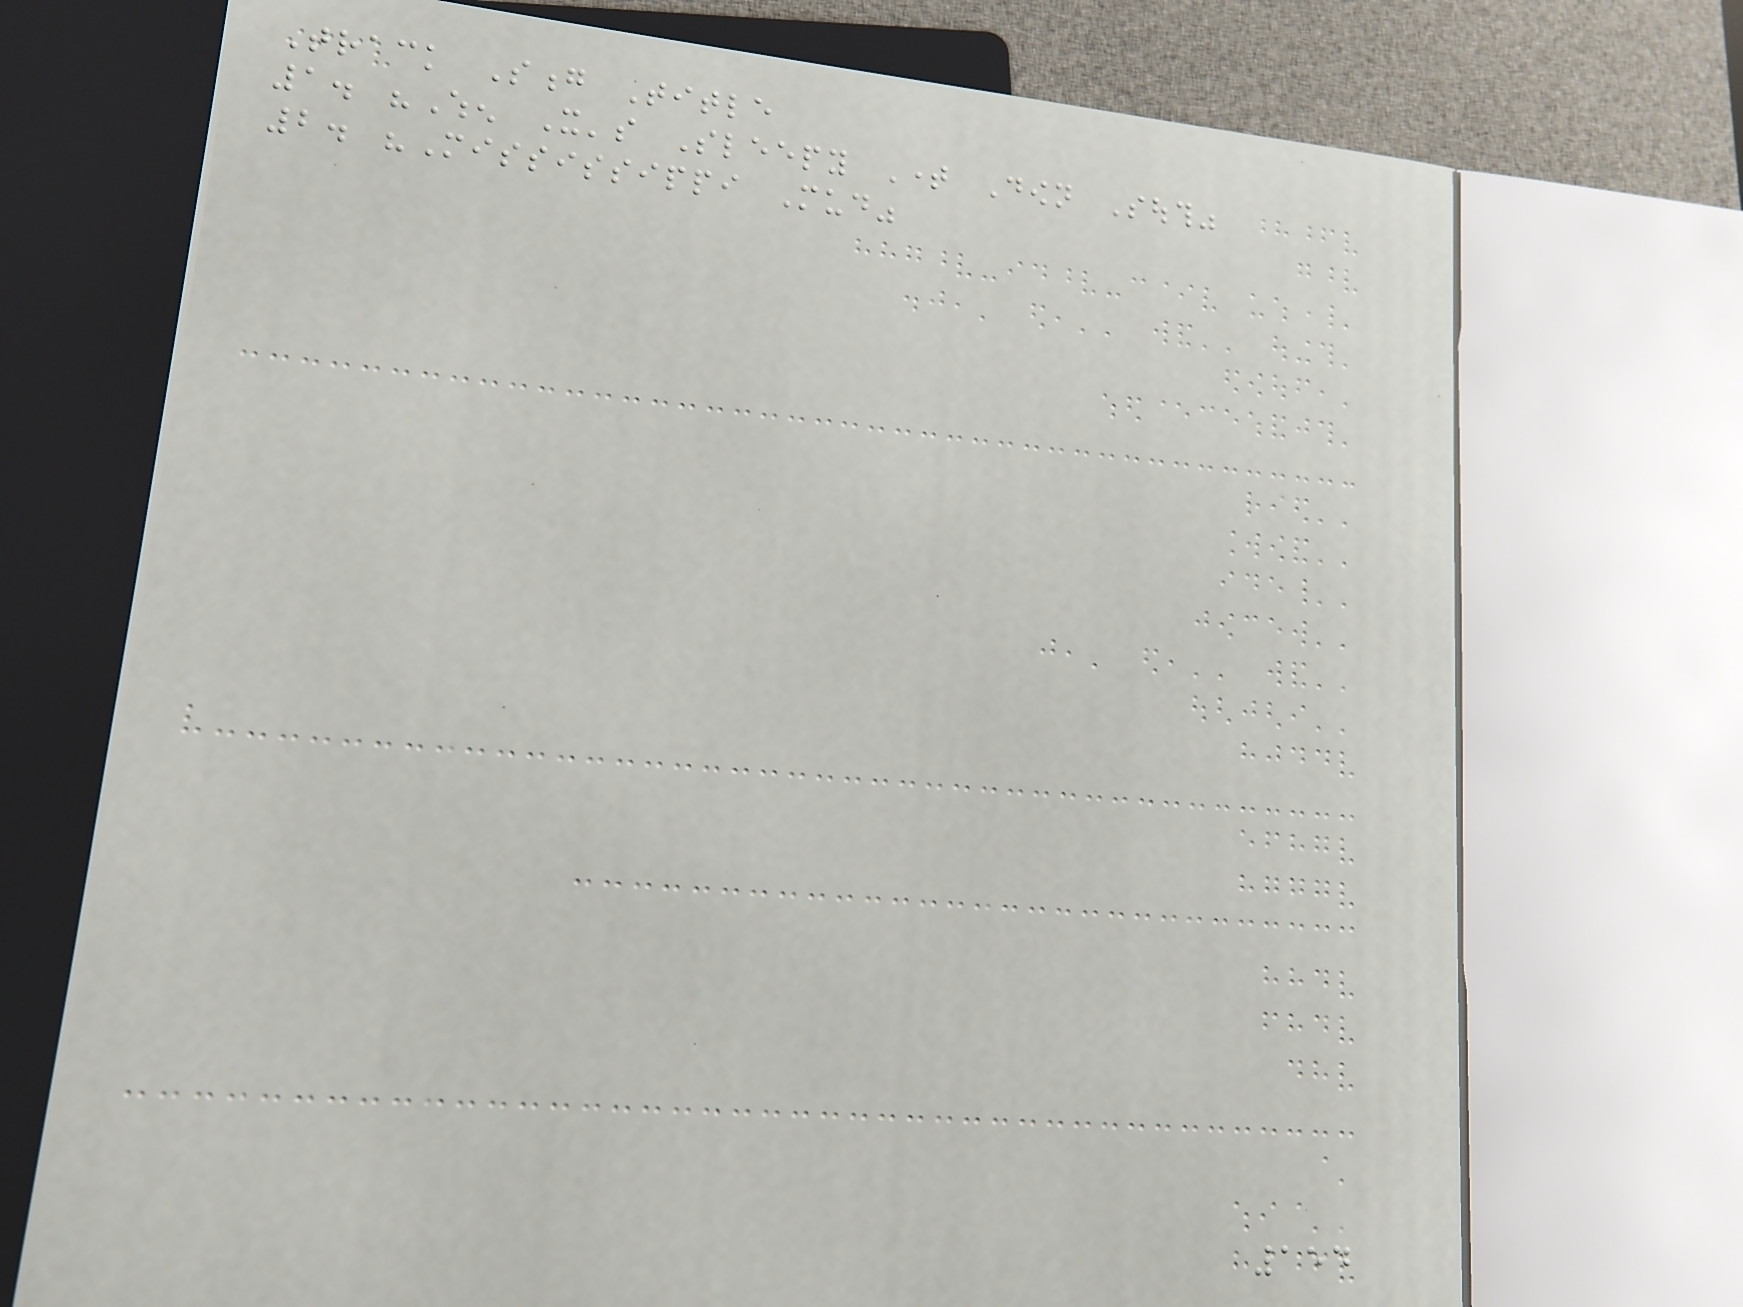Track Song Title
1. "When It's Sleepy Time Down South"
2. "Mississippi Mud"
154
